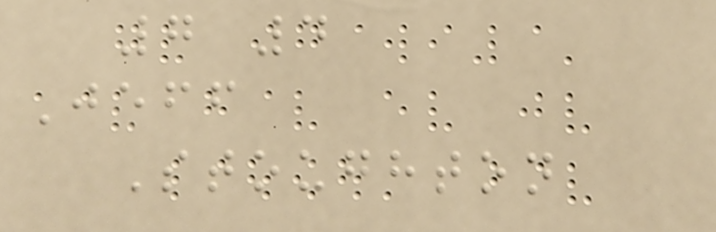7 4
Jeff
Stoughton
